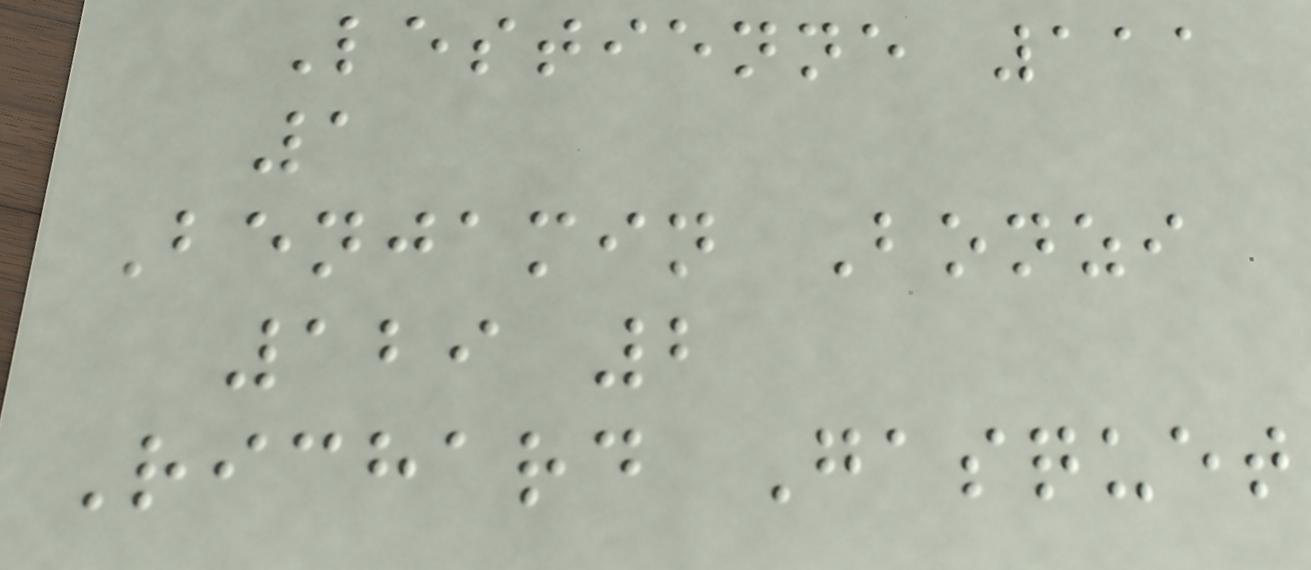Lestienne 111
1
Benjamin Bonzi
129 2
Richard Gasquet
